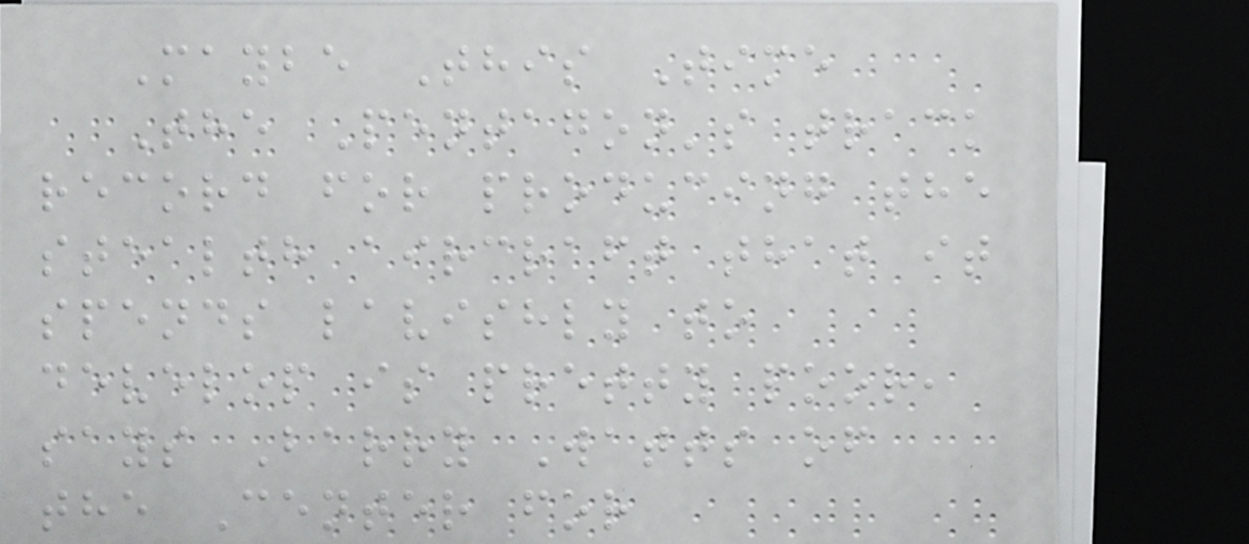Maybe This Time
The Pentagon's track
record for producing the
stealth aircraft that it
spends lavishly to
develop is pretty poor,
says Barry Watts of
the Center for
